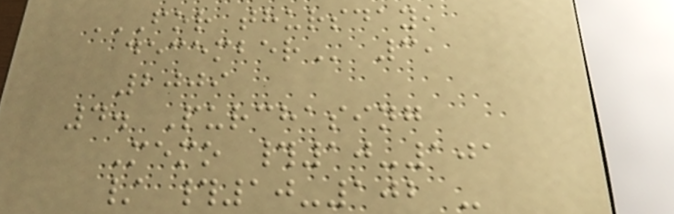FOR THURSDAY,
DECEMBER 3,
2009
4. Purchasing
Memo #10-101
/ #10-102 -
